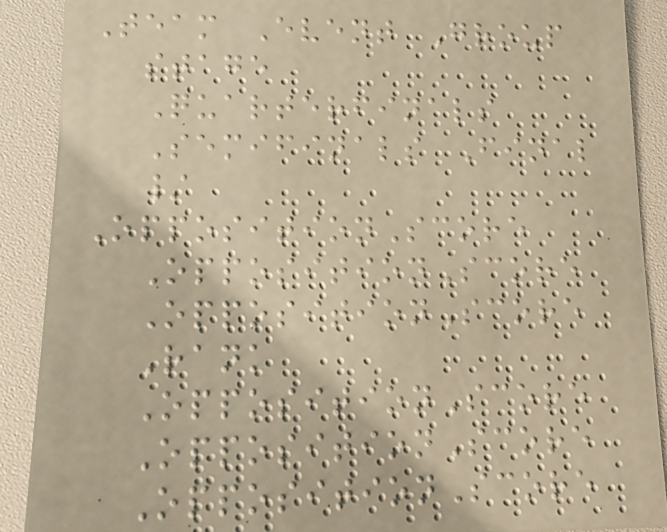Team Event Group
stage
Quarterfinals
Semifinals Final
/
OppositionScore
OppositionScore
OppositionScore
Rank
OppositionScore
OppositionScore
OppositionScore
